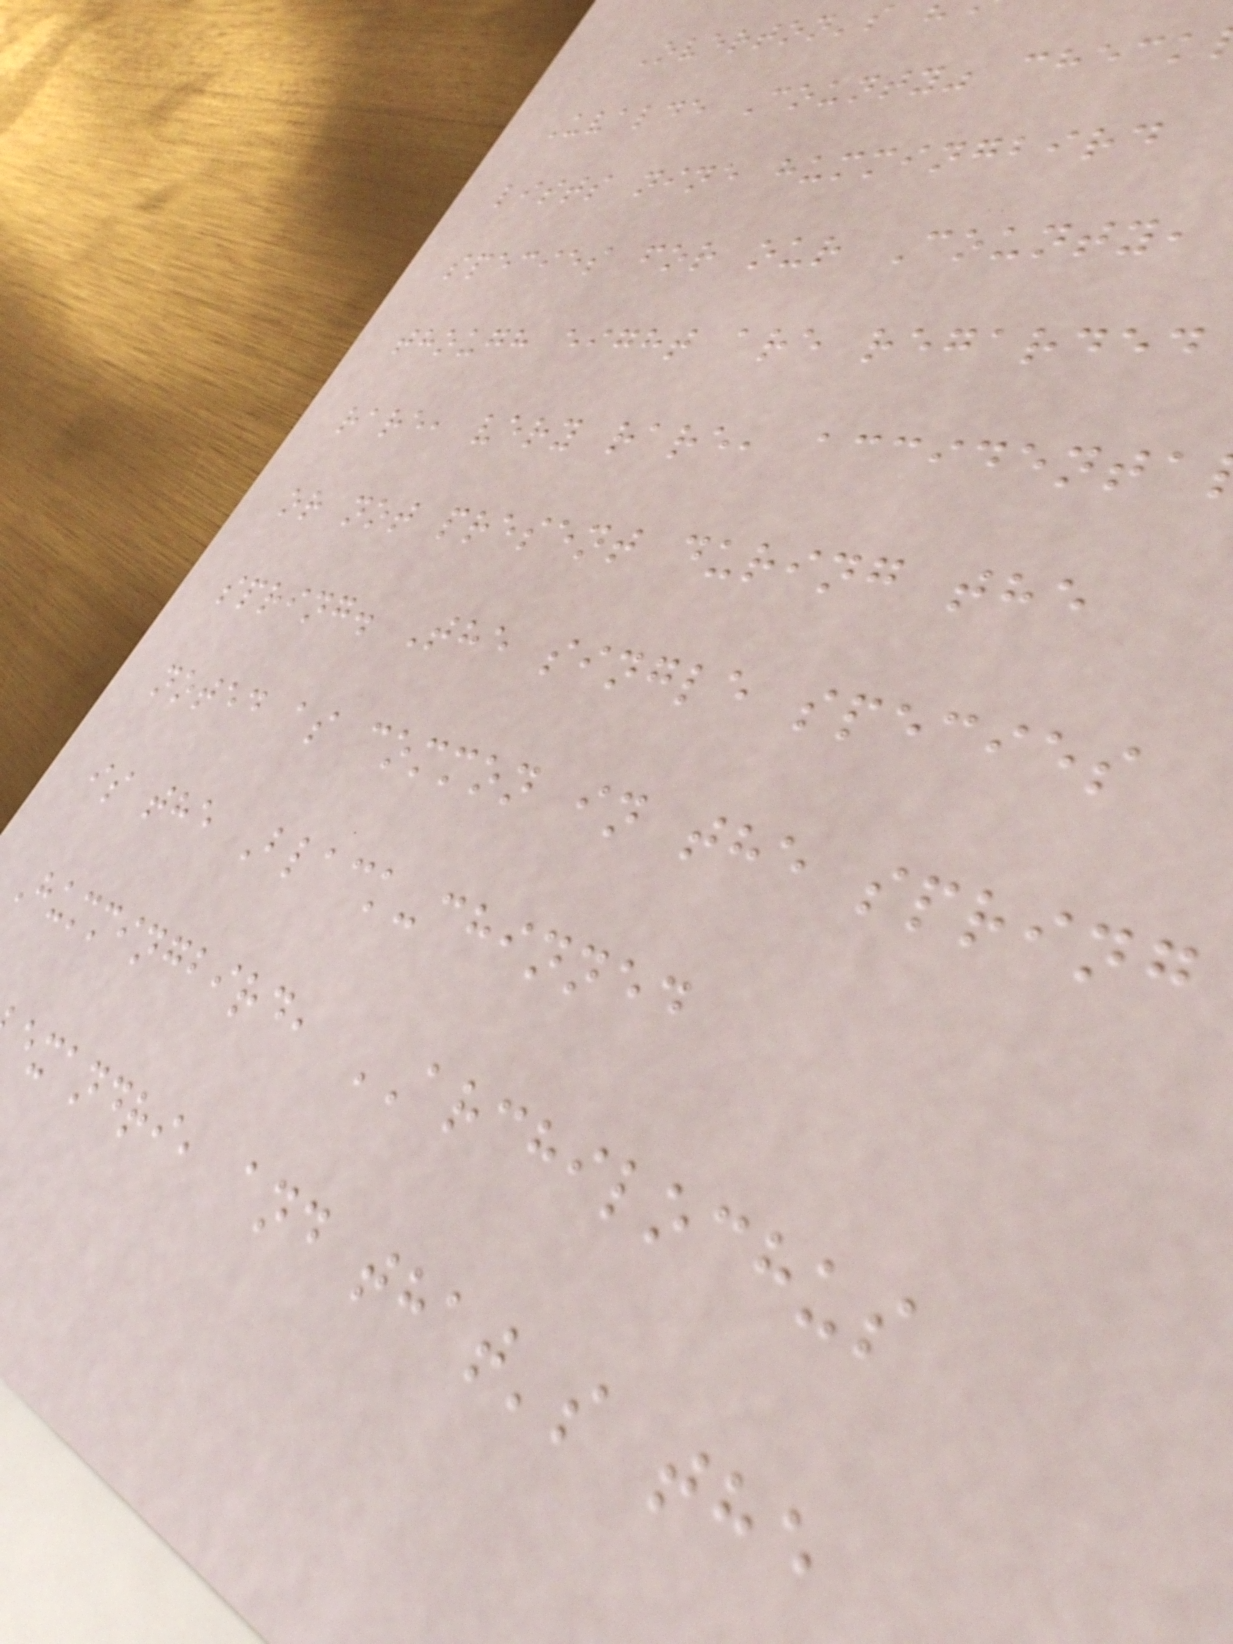Overton's
Uvalde County" check
lists nine hummingbird
species for our County,
though eight are regarded
rare, very rare, accidenta
or not present during the
spring. The single species
noted as common in the spring
is the Black-chinned
Hummingbird, ARCHILOCHUS
exandri, and that's the
